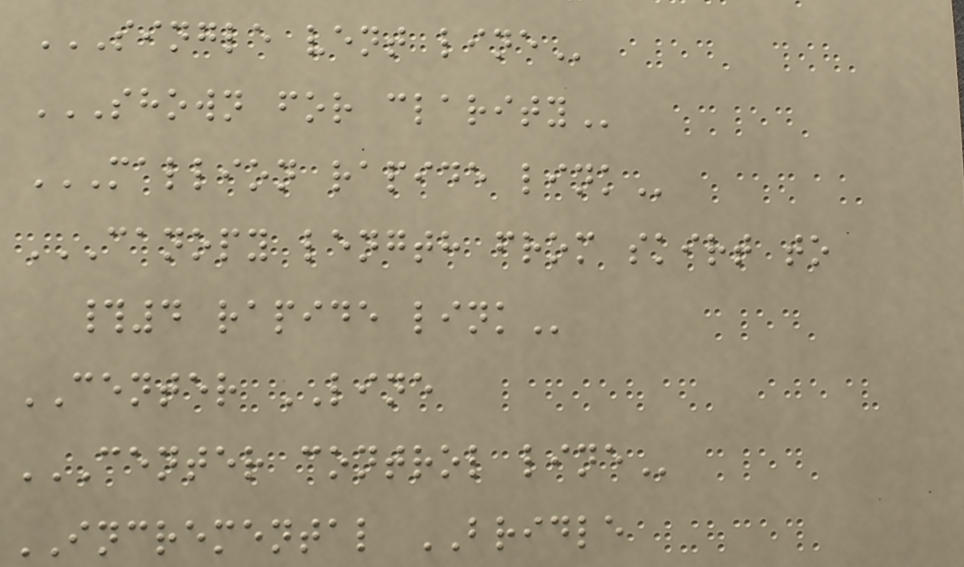SINGLE VENT LINE
SHOWN FOR CLARITY
MALLION RAPIDE LINK
CANOPY LENGTH FROM SKIRT TO
#4 RAPIDE LINK
CENTER LINE
CENTER CONTROL LINE
INCREMENTAL BRIDLE
